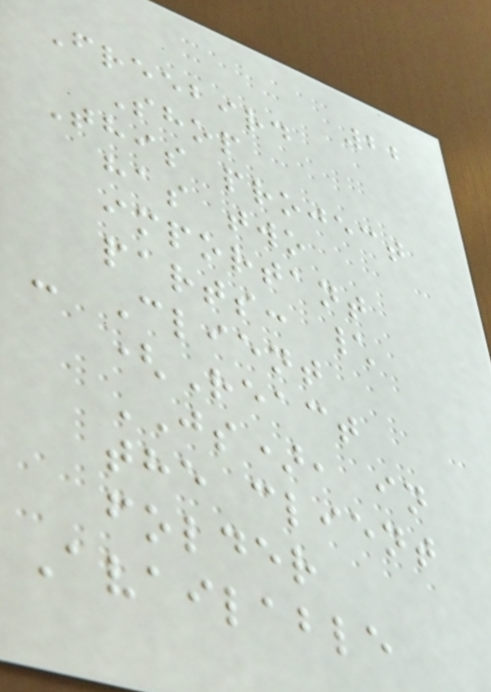22
Freebird
Shop
This project
has two
important
parts: \
- Client
(React
JS), in
the client
folder
Available
